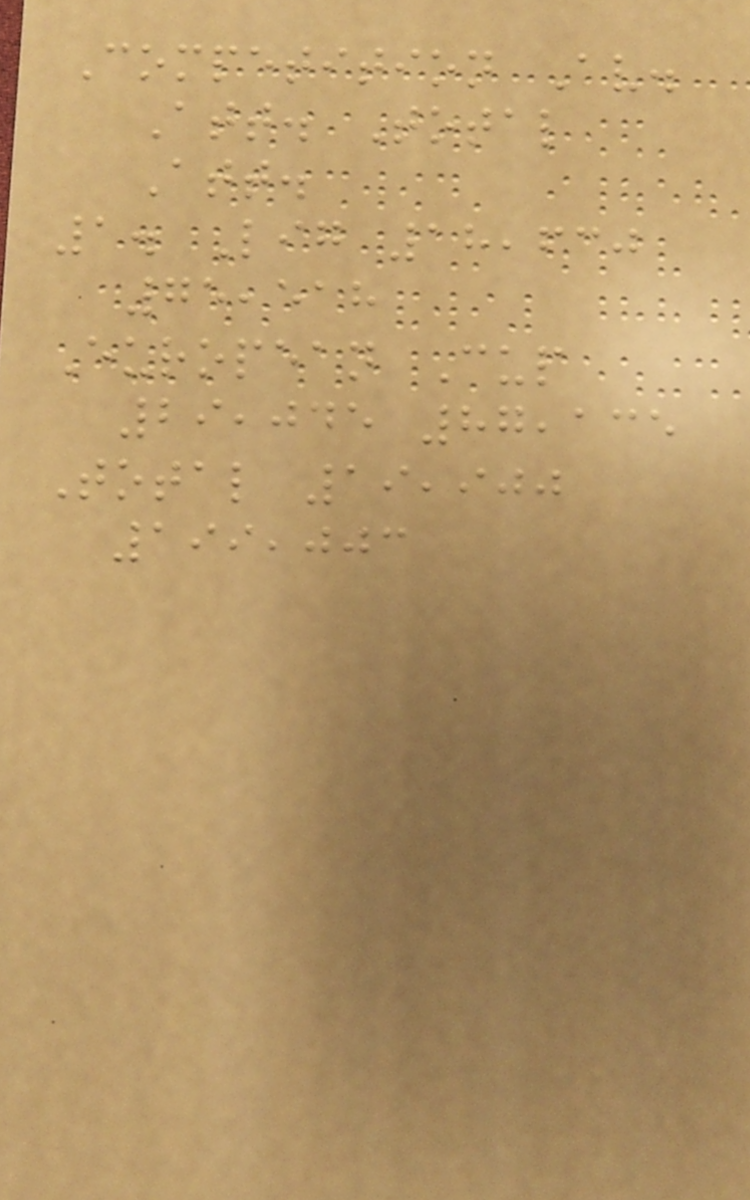Competition Av.
Att. Total
Att.
1. Lig 18,630
75,518
European Cup
29,045 87,135
Total 19,900
199,003
